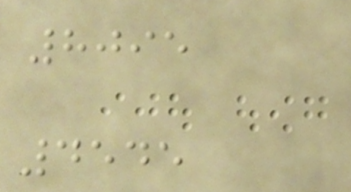8095
4545
